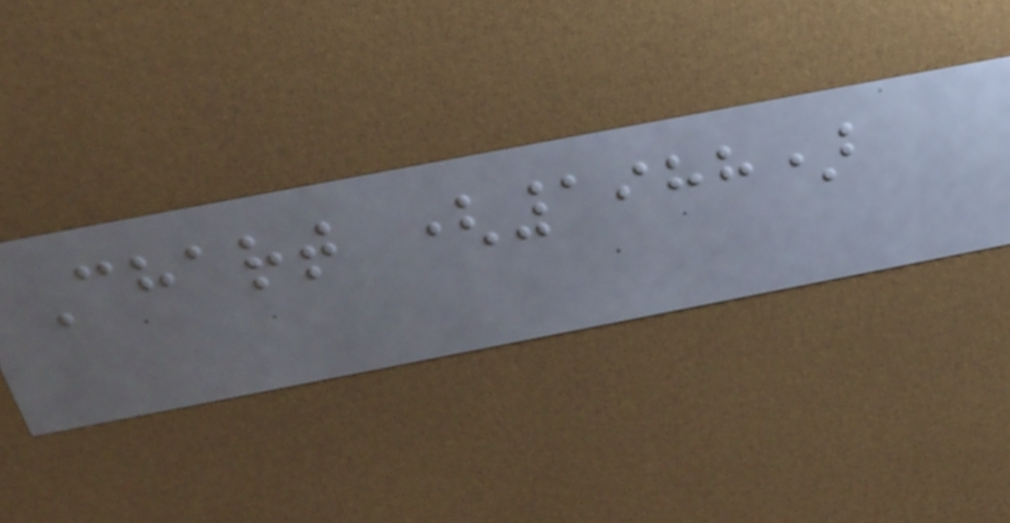Chart (1988)
